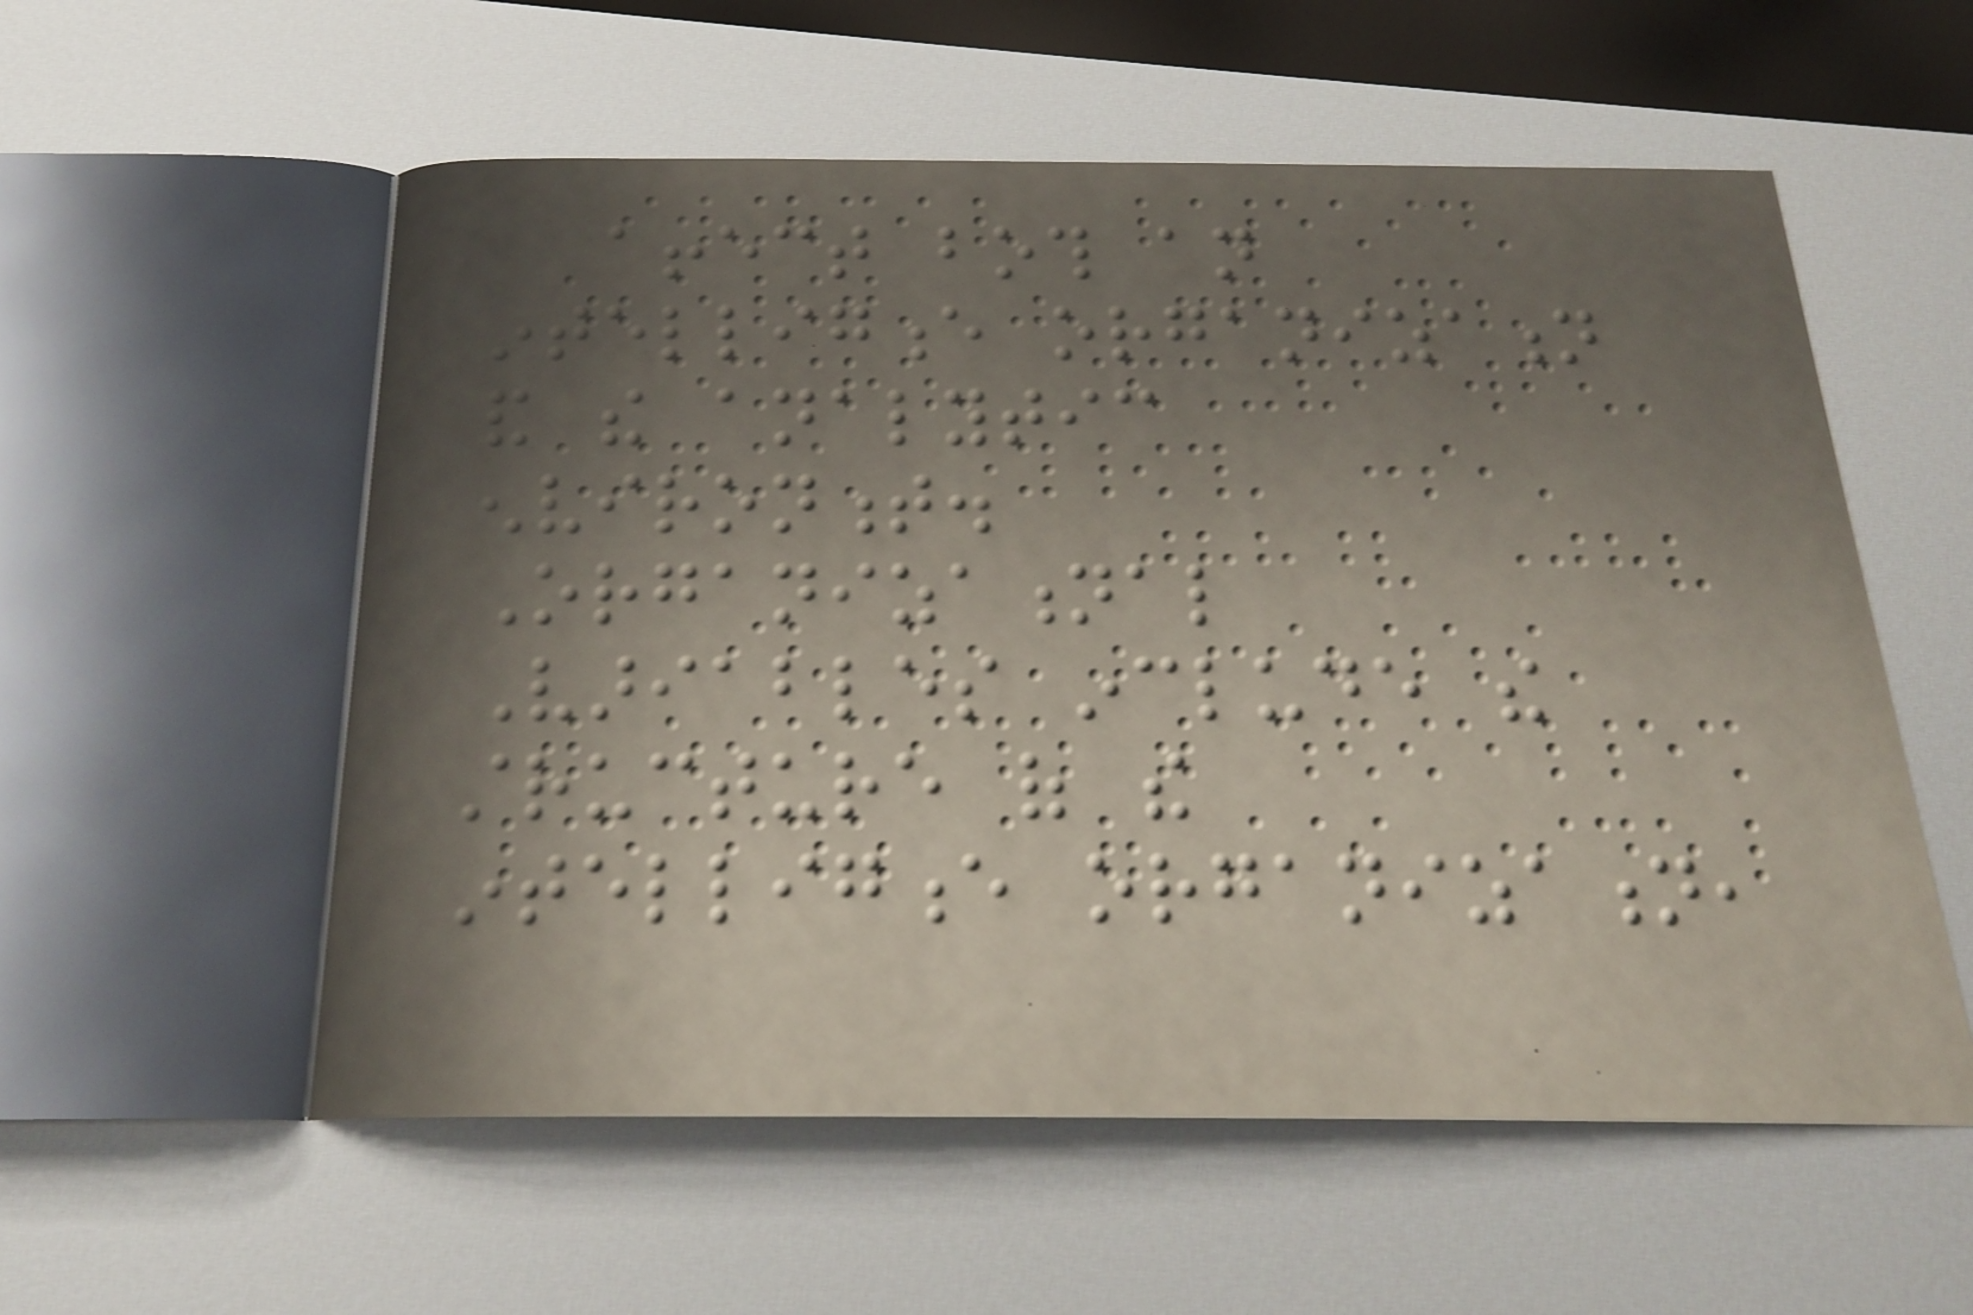affect both an
intelligence organization
and the analytic
environment.
Organizational
Variables include the
structure of the
intelligence organization,
